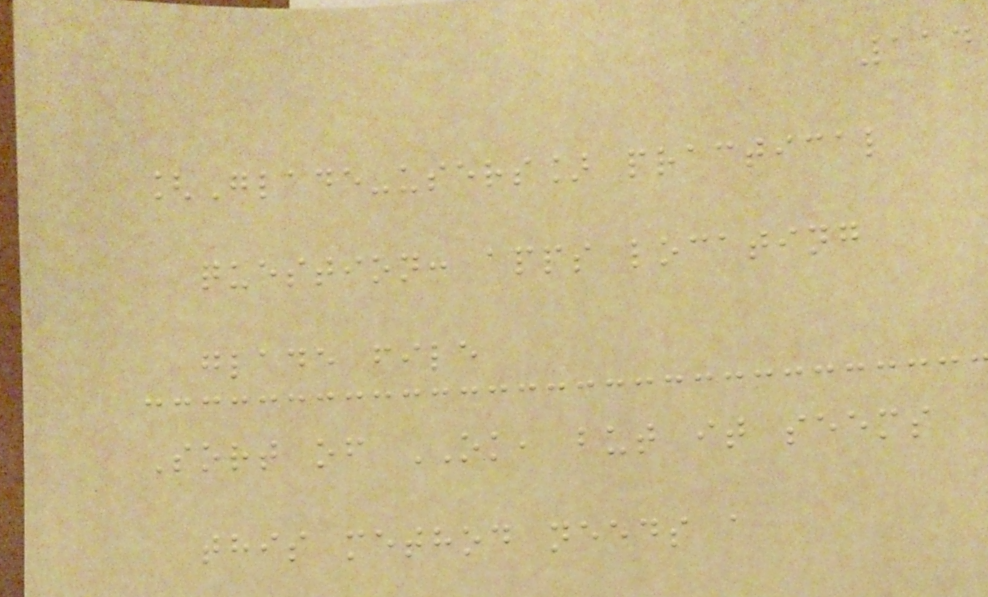114
[Glade-users] practical
question: apps locating
glade file
Sort of OK, but it seems
this method needs a
